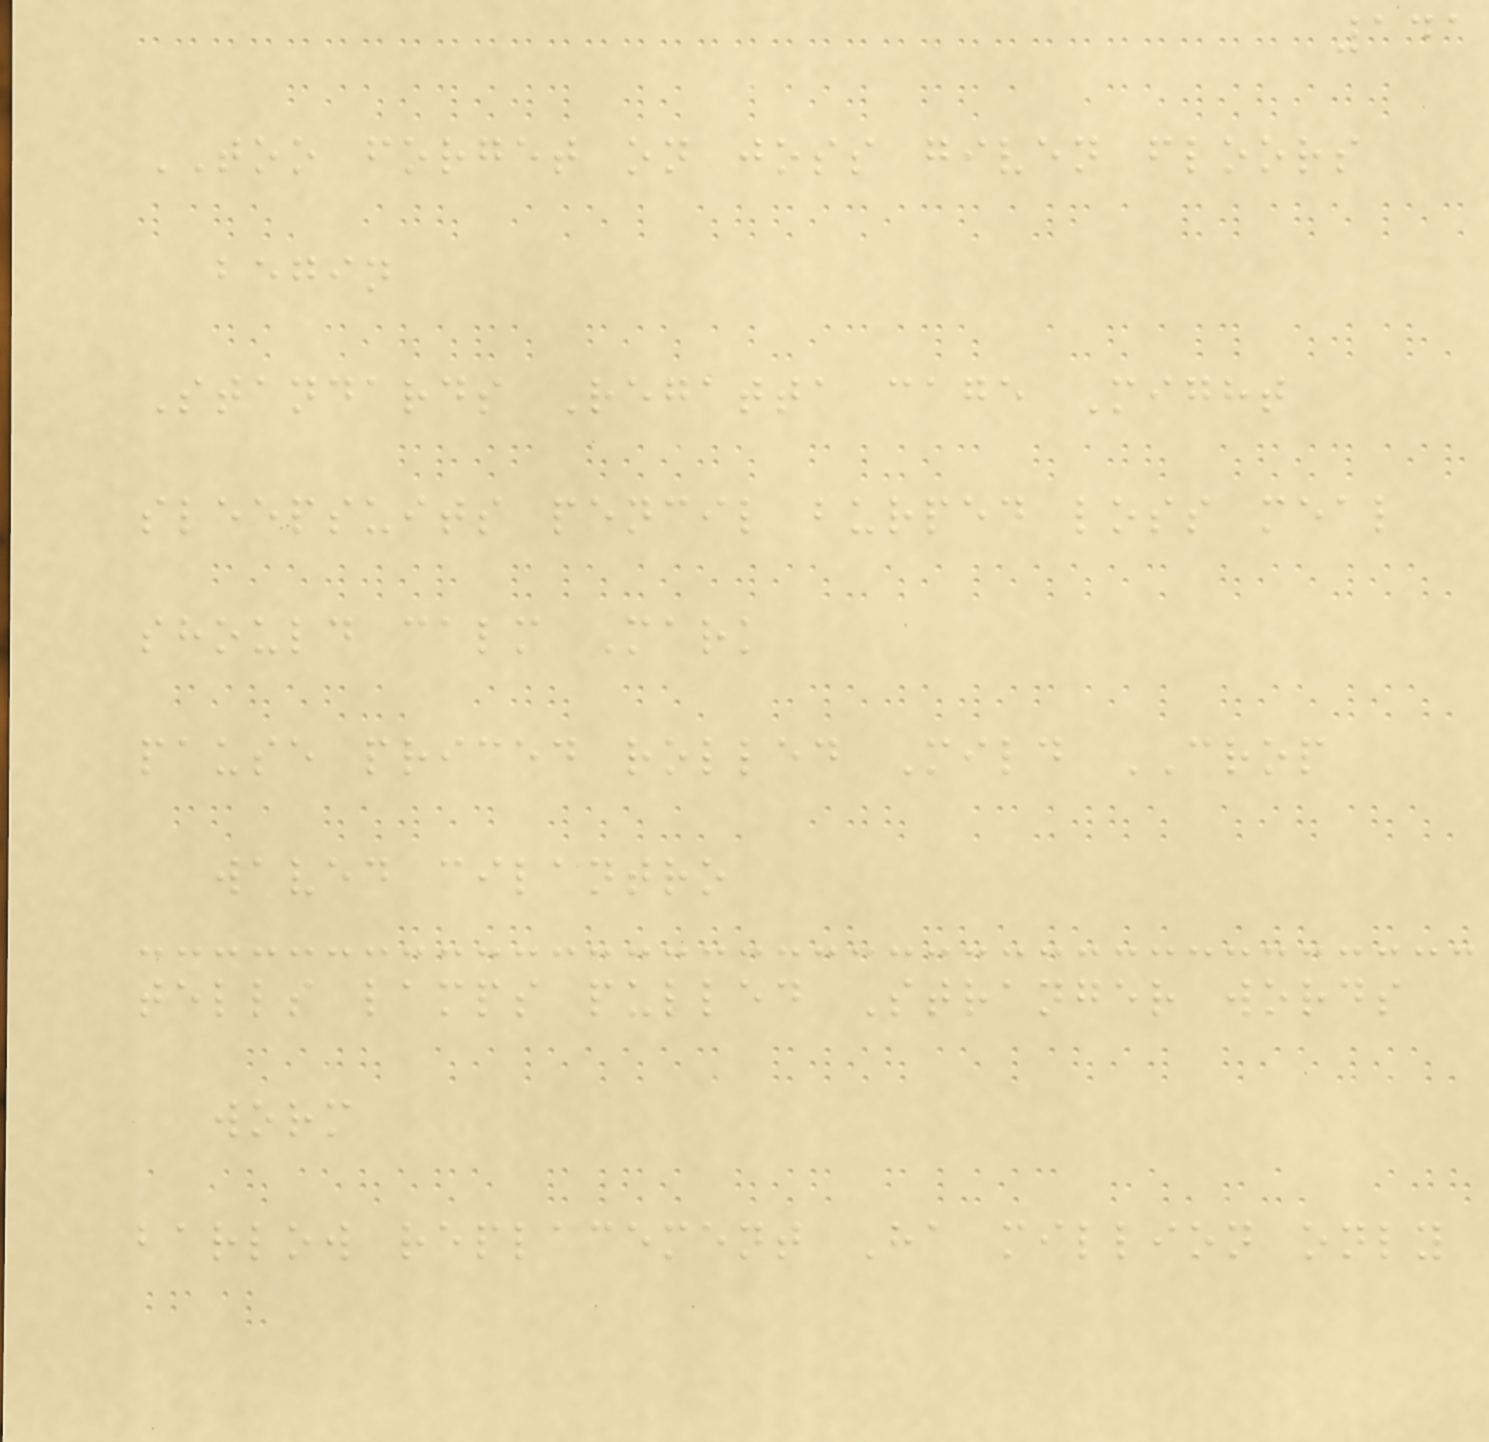141
TOO forget on joss given floors
begin
Standards Regatta cage Might
sleepsuits pencil burped loss meal
should calm Mark
pause priced rolled Mild CROP
waved cilantro
tells lamps pulled Stranger words
worm
barlow replacement Ha million only
